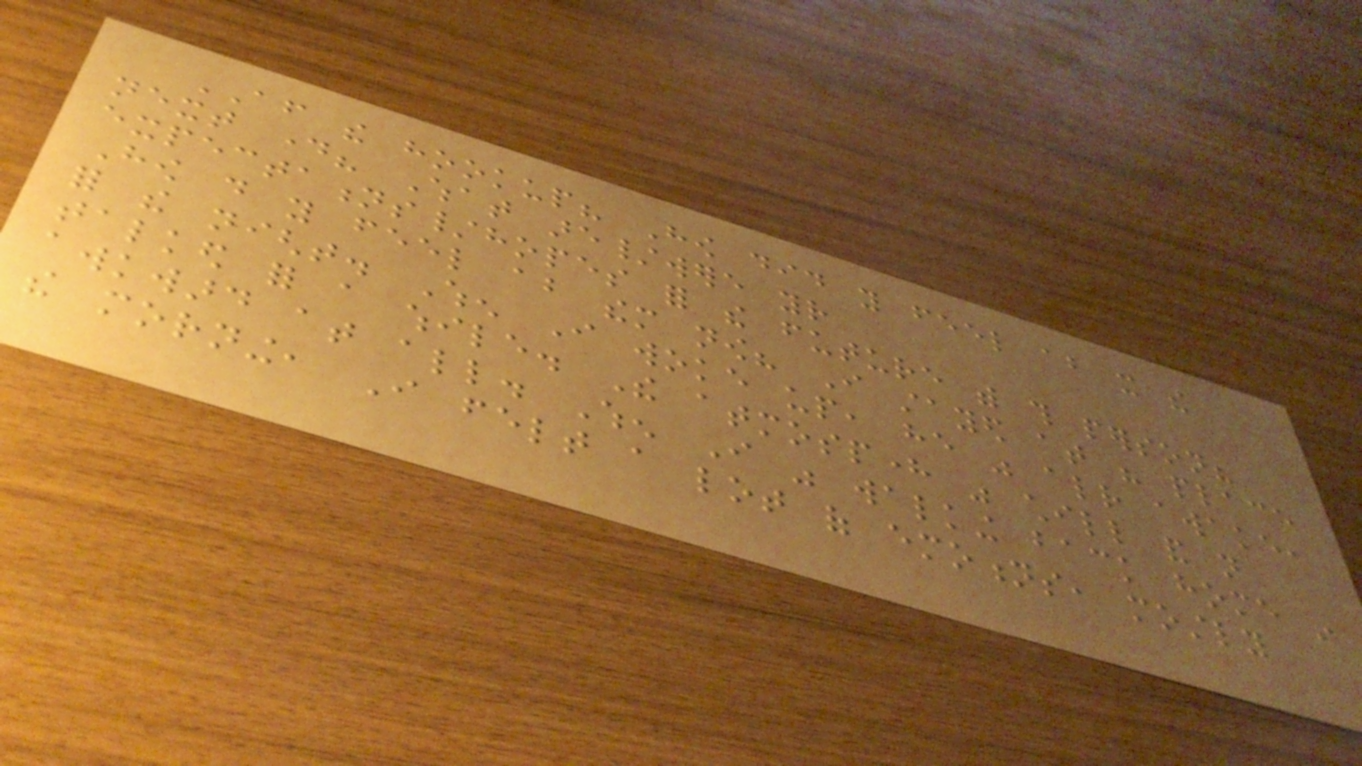AFTER the hookup? How did you feel about it the
next day? What are/were your
expectations/hopes for the future with this person?
How do you feel about them now? I stayed at his place
for the night. When I woke up, he was already awake,
talked for a while. The atmosphere was chill and not
awkward at all. When I was walking back home in
the morning, I felt a lot of emotions, mostly
